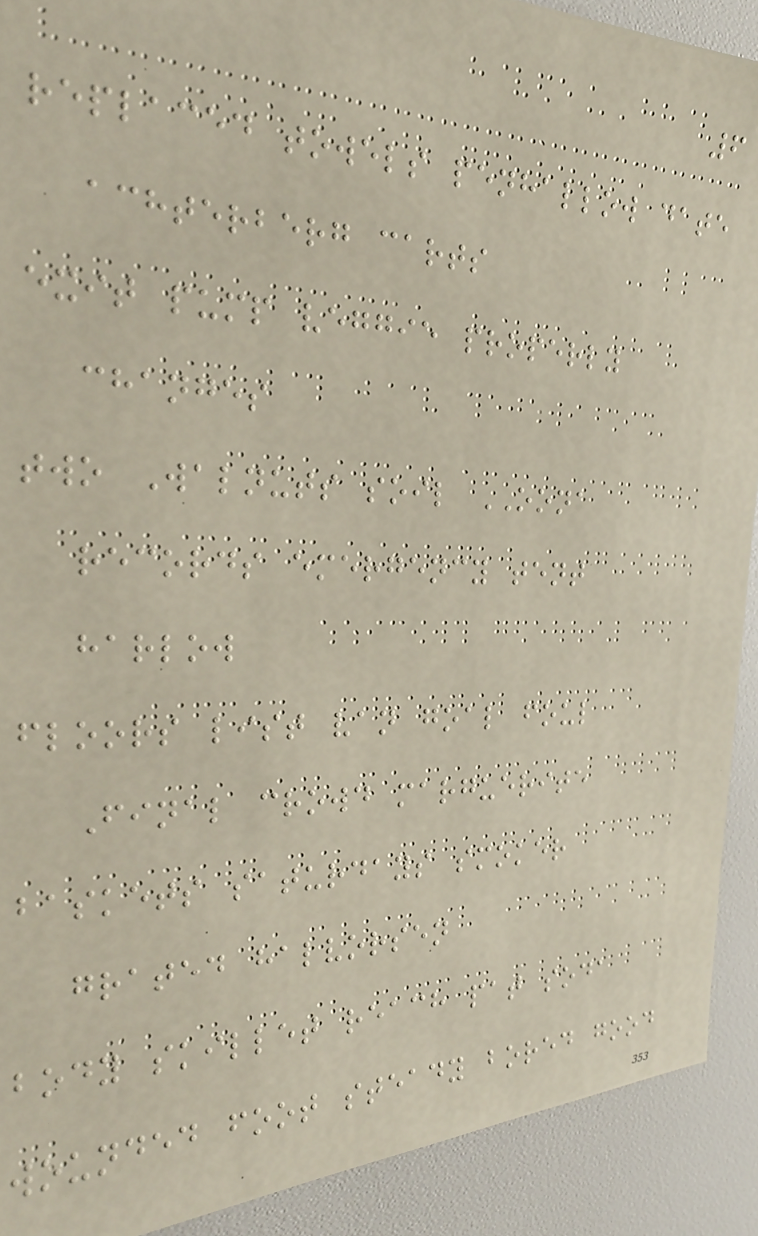6
replaced towels penhallow date
achterberg carts
exit pump veggie properly
changes
two Walnuts soil OONA
records emergency tent
harlow
floors list van goal foul
Final crowd marguerite
baskets saturdays smoker
grated halvorsen
body skillet reach pat soda
wounded foot steady bored good
